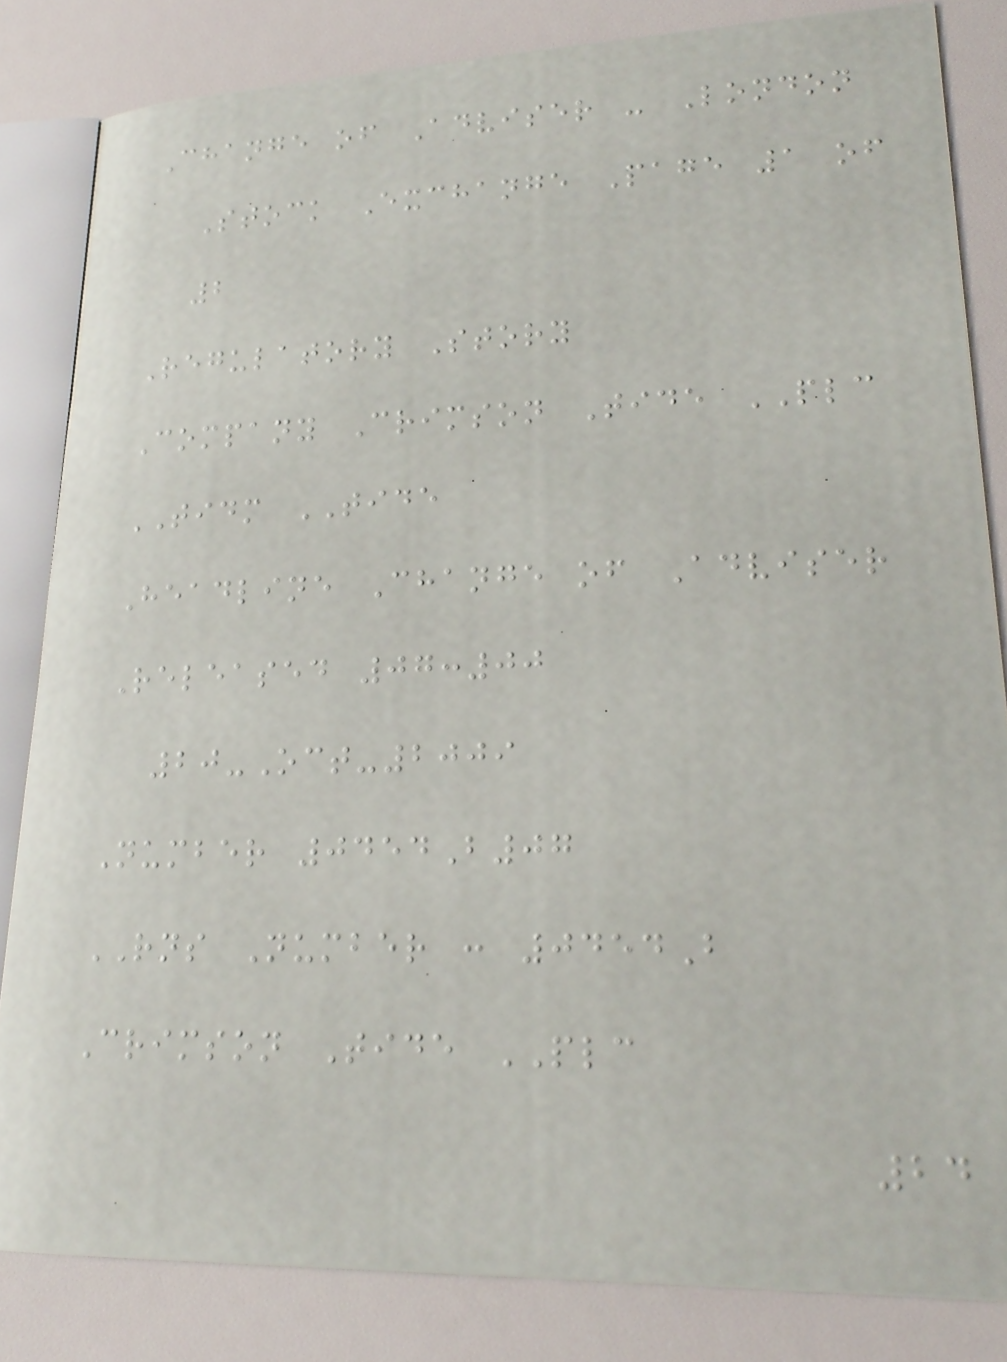Change of Adviser - London
Stock Exchange Page 1 of
2
Regulatory Story
Company Crimson Tide PLC
TIDM TIDE
Headline Change of Adviser
Released 07:00
20-Oct-2009
Number 0454B07
RNS Number : 0454B
Crimson Tide PLC
24
